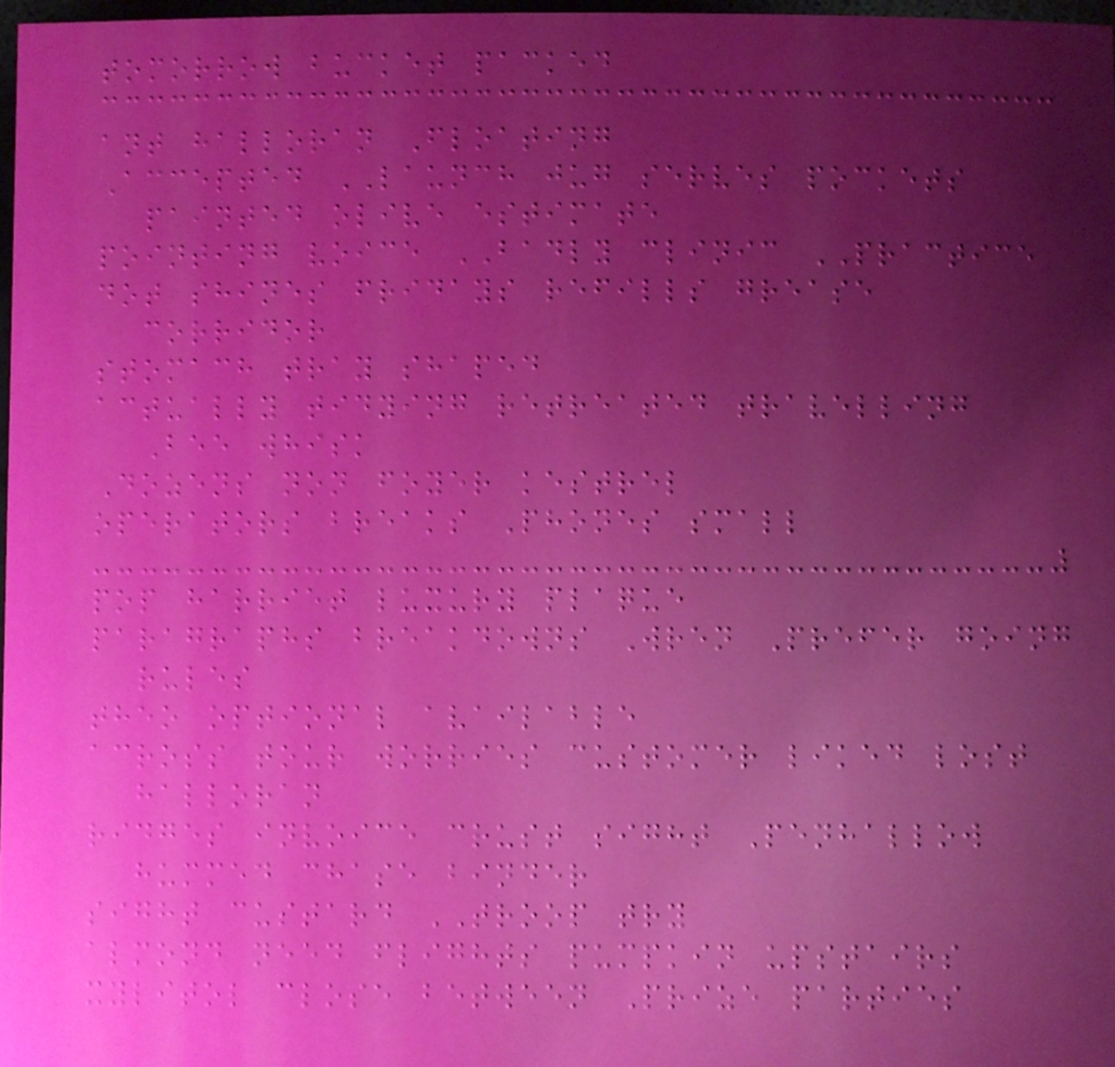tomorrow bucket packed
ant halloran Floating
Accepted LAUNCH jug serves pockets
painted olive estimate
pointing voice BADLY clinic PRACTICE
dot shines fridays refills grease
corridor
stomach tray shaped
actually tidying retreated travelling
Bee whisk
Dozens non foyer kestrel
operators breaks Phones small
pop harriet luxury plaque
paragraphs breakdowns Wren Prefer going
rules
theo optional available
across tour worries customer liked lost
halloran
ridges invoice crust sight Penhallow
hummed chase binder
sight custard TROOP try
almond need flights pumpkin upstairs
xylitol close between Prize parties
